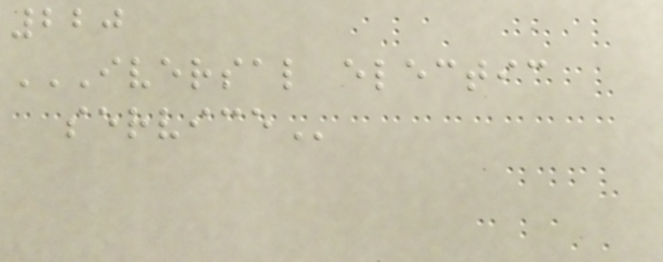220
IVERSAL ELECTIC
SERVICE
